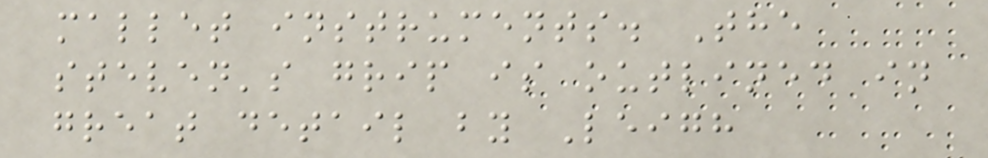mallet instruments. The
steven's grip is outlined in
great detail by Leigh
